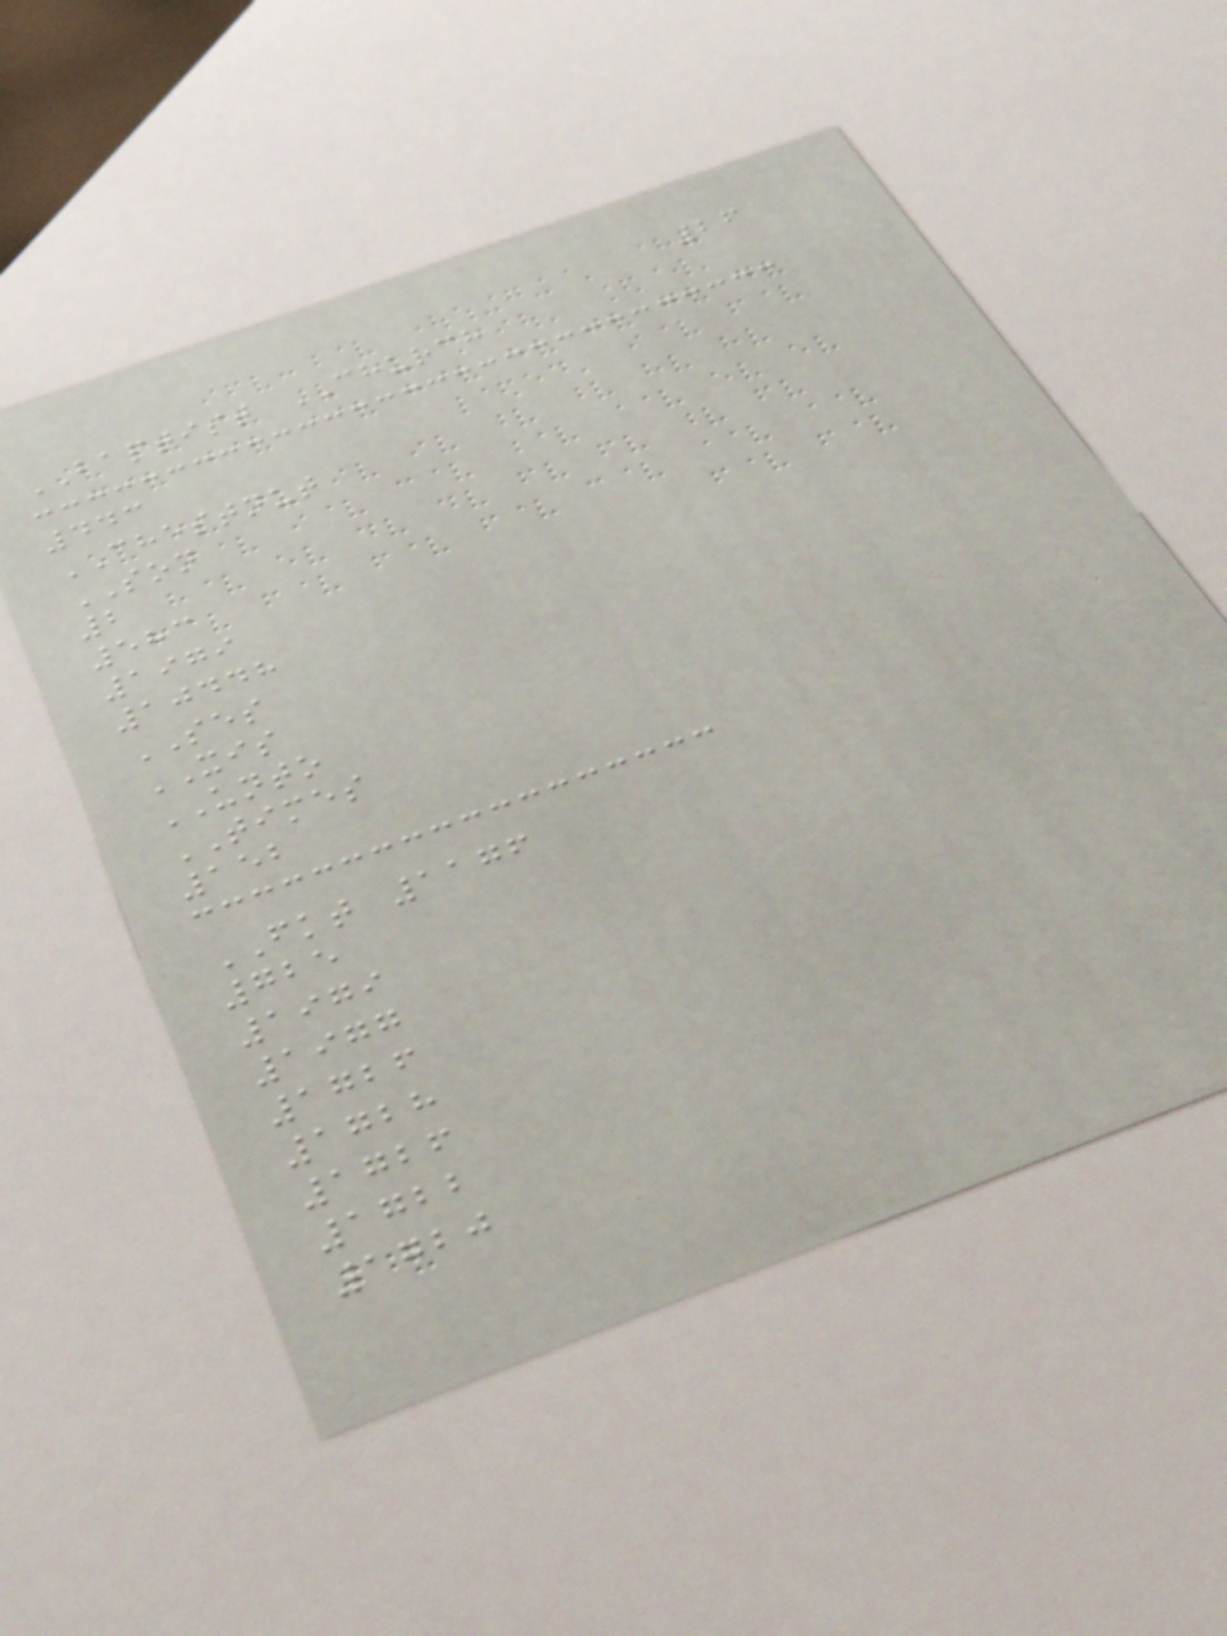26
BAPTIST CHURCH
443
CHESTNUT
SON
2
583
1979
10448
SES
XIS
UNTO
TIMES
152
FKT 1176
725
1979
1977
1726
1728
1726
1722
1720
